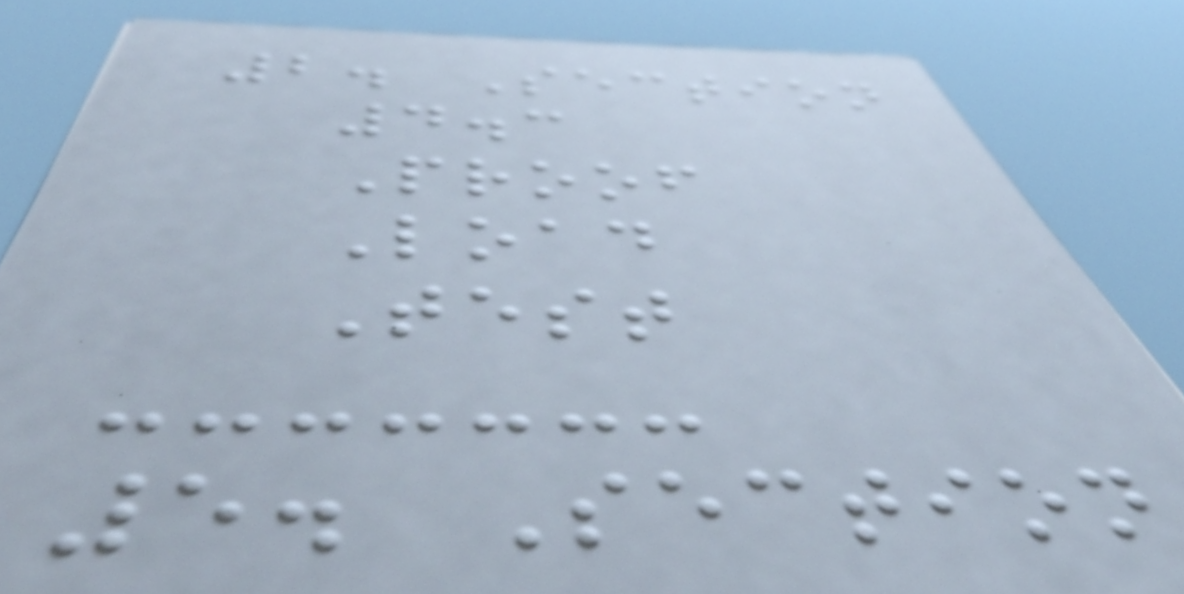2. Section
4.3
Proof
Load
Test
5. Section
